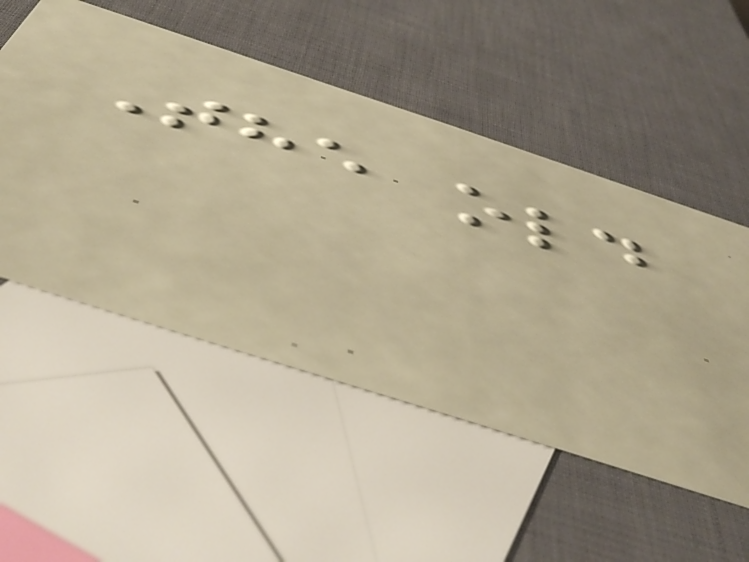The old
